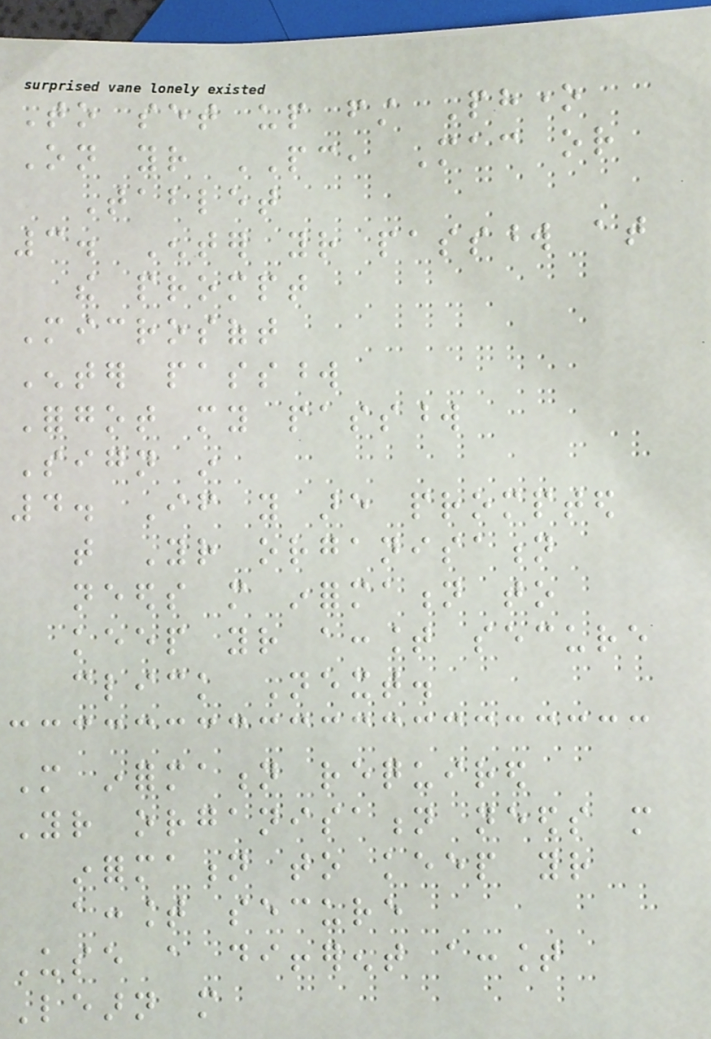To set up first Phone
On your PC, Mac or
Tablet
3. Enter your password at
the prompt
Microsoft
Enter password
Forgot my password
Sign in
4. If you are prompted
that Your organisation
needs more information to
keep your account secure
click Next.
More information required
Your organisation needs more
information to keep your
account secure
Use a different account
Learn more
